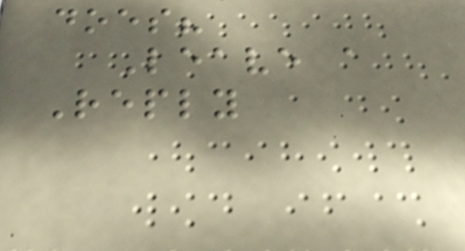does?
Leave a
Reply
